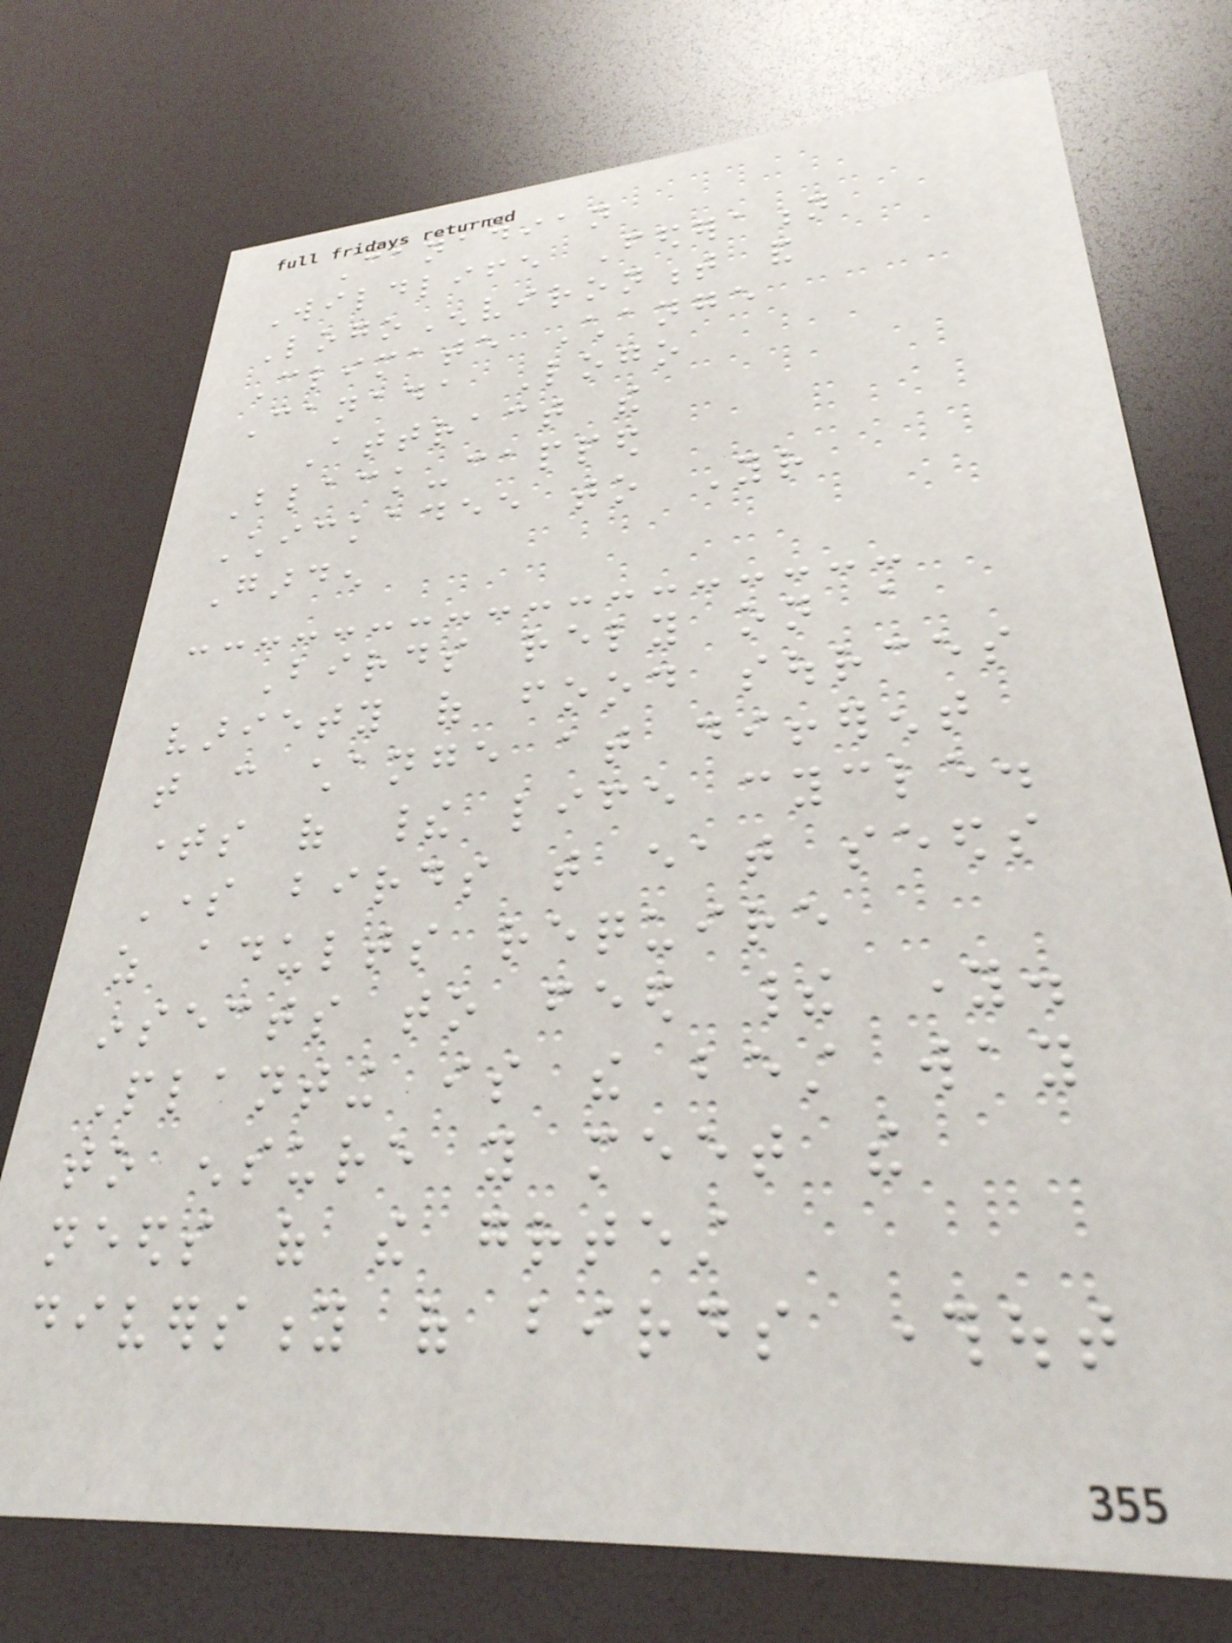Canadian
Wildlife Federation
LogoEnvironment and
Climate Change
Canada Logo
Attract the
Black-capped
Chickadee to Your
Garden
Birds rely on a
variety of food sources
that can change at different
times of their life cycle.
Some birds that eat seeds
as adults require
insects to feed their young.
Planting is the best way
to ensure you meet the
needs of the greatest
diversity of birds throughout
